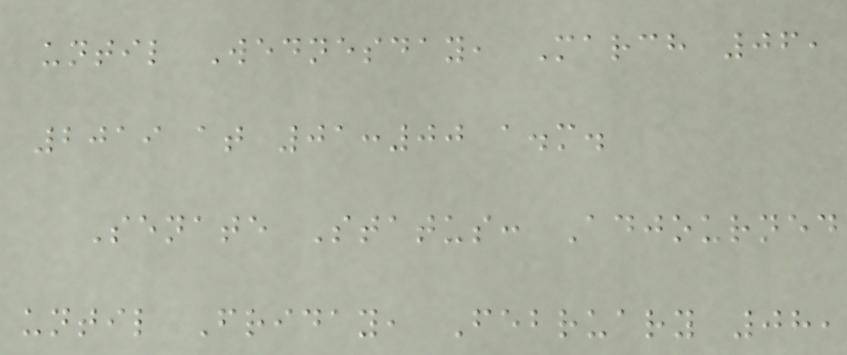until Wednesday, March 06,
2019 at 01:00 a.m.
Senate Status: Adjourned
until Friday, February 08,
